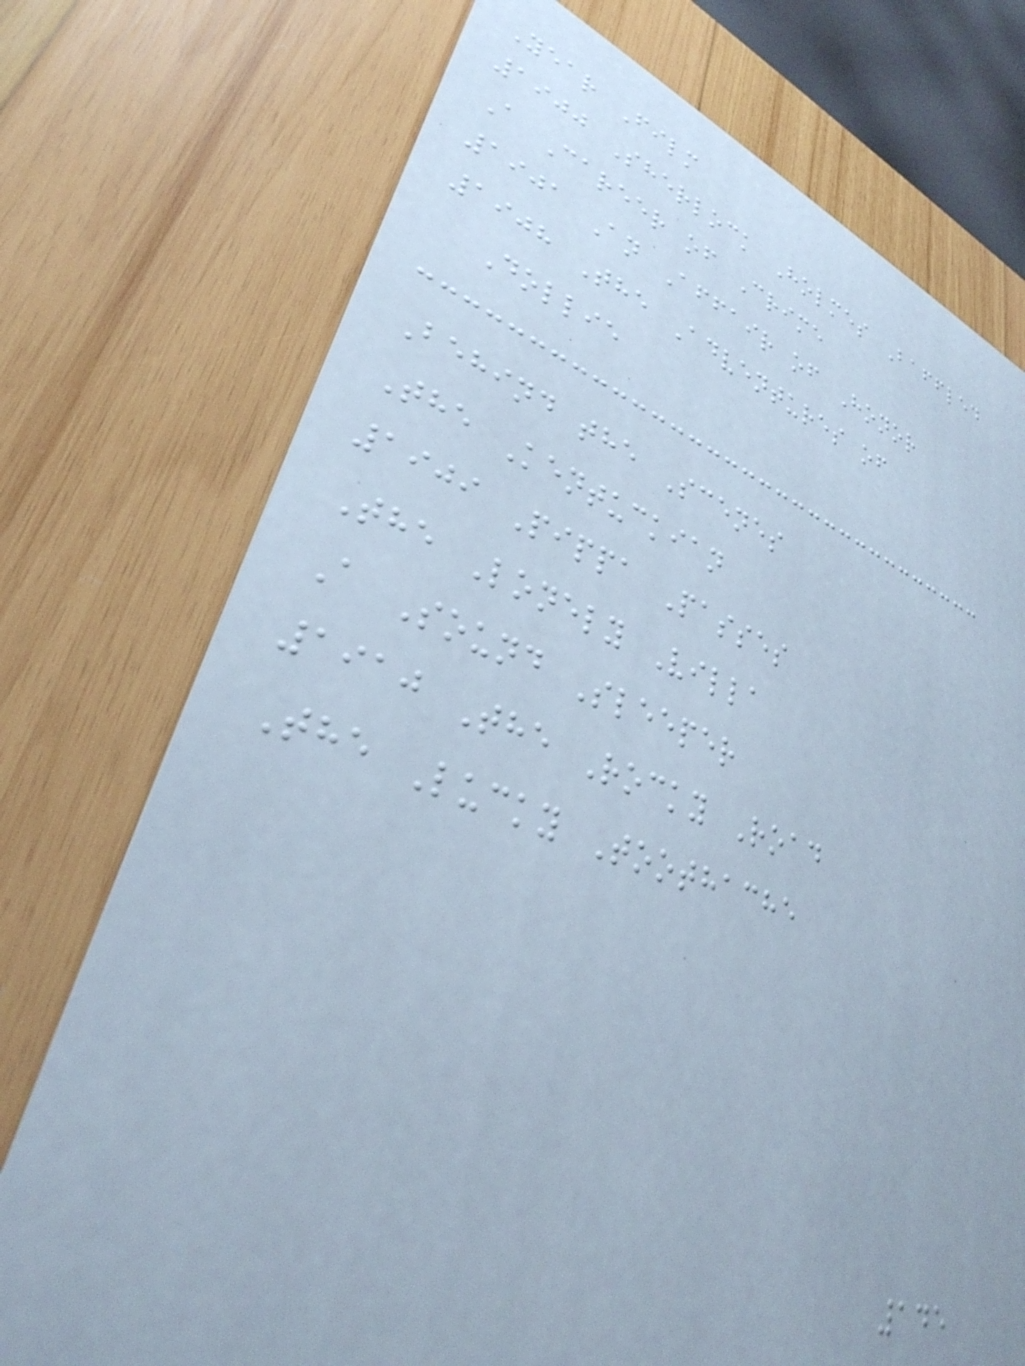Year Film
1900 Sherlock Holmes Baffled
A Career of Crime
1901 An Affair of Honor
1908 The Adventures of
Dollie
Behind the Scenes
The Kentuckian
1909 Pippa Passes
The Lonely Villa
A Sound Sleeper
1910 The Rocky Road
The Lucky Toothache
145
